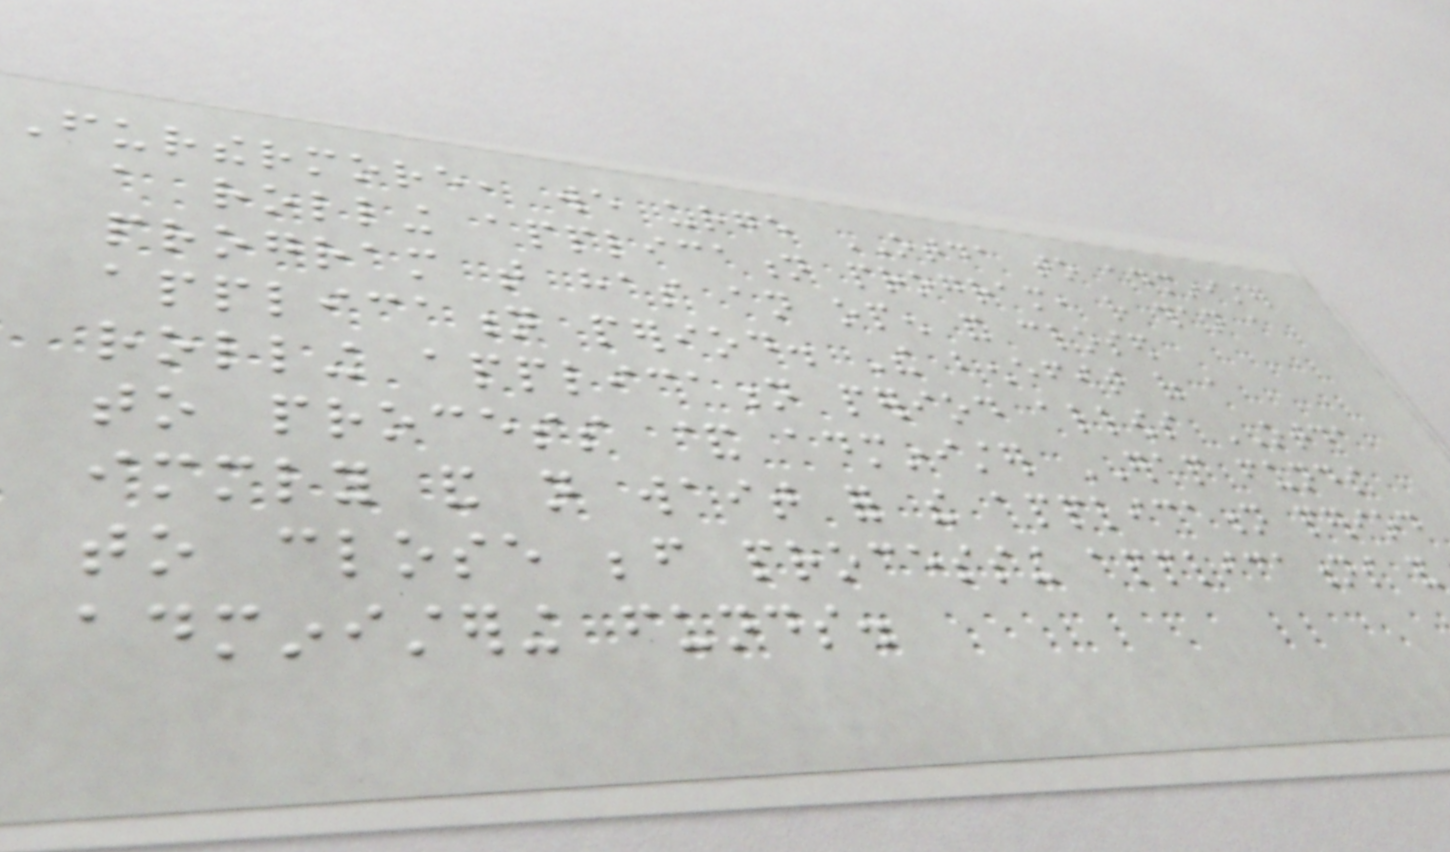Furthermore, we urge OTDA to administer
a rolling application program, rather than a
program that has an open and closed
application period. The benefit of a
rolling application period allows OTDA
to process & administer ERAP funds
immediately and not wait for the application period
to close before processing applications and
administering funds.
